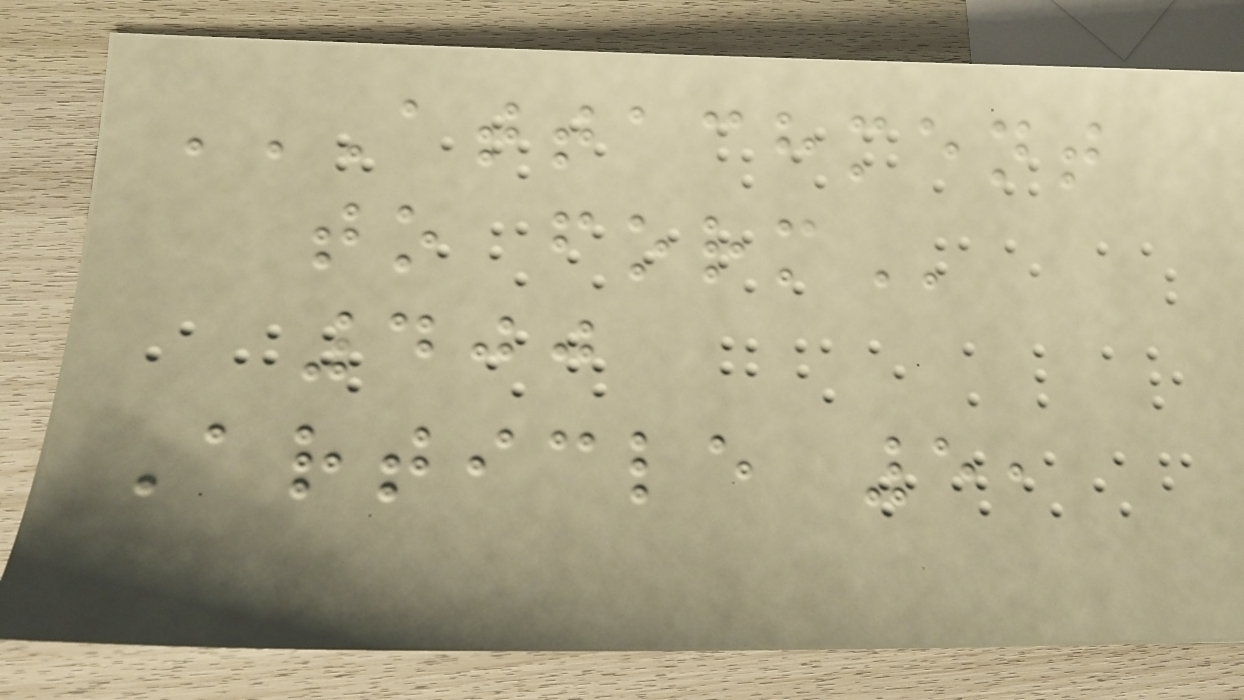ATTACHMENT
TO FORM
400
Article 5,
